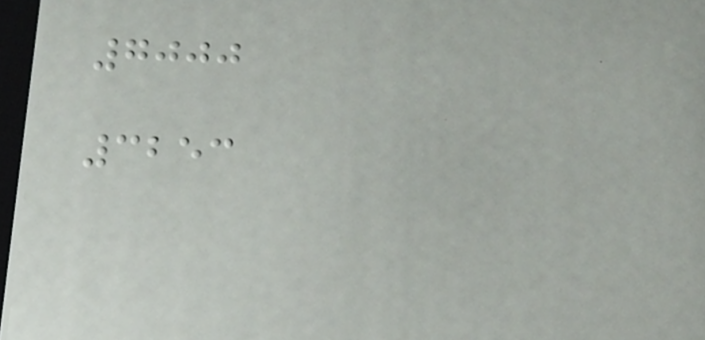7000
3253
